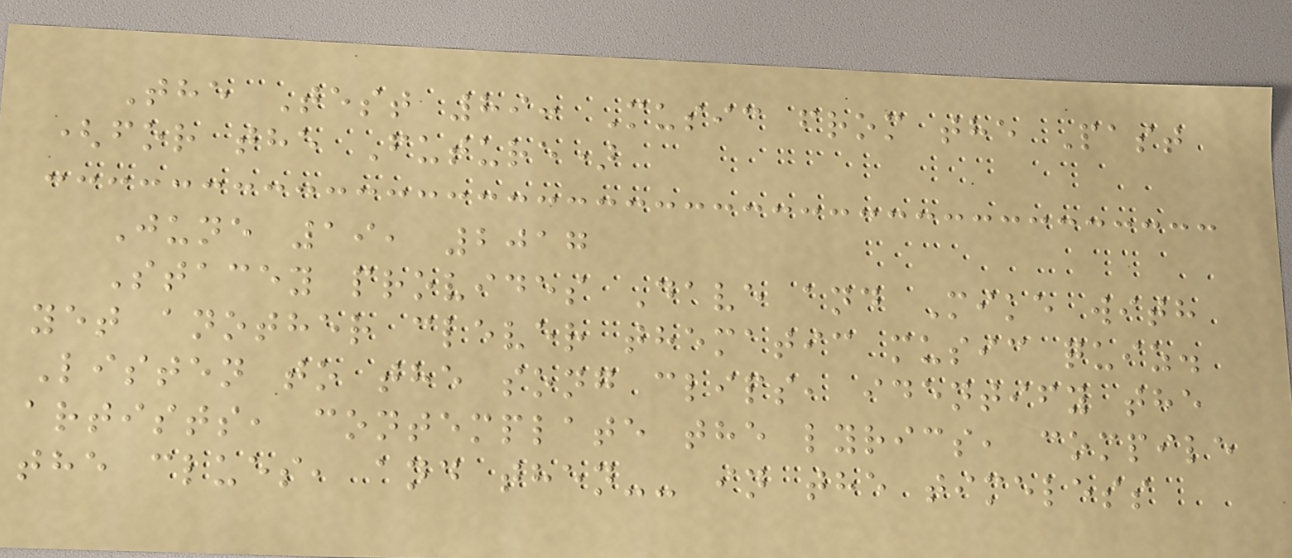The Test 89: Music from the Past
(for the Future)
June 19, 2017
Stacey provides Dave and Mike with
yet another clever thematic music quiz.
Listen to the song clips, identify the
artists, contemplate the lyrics, compile
the clues, and then-- in the timeless
